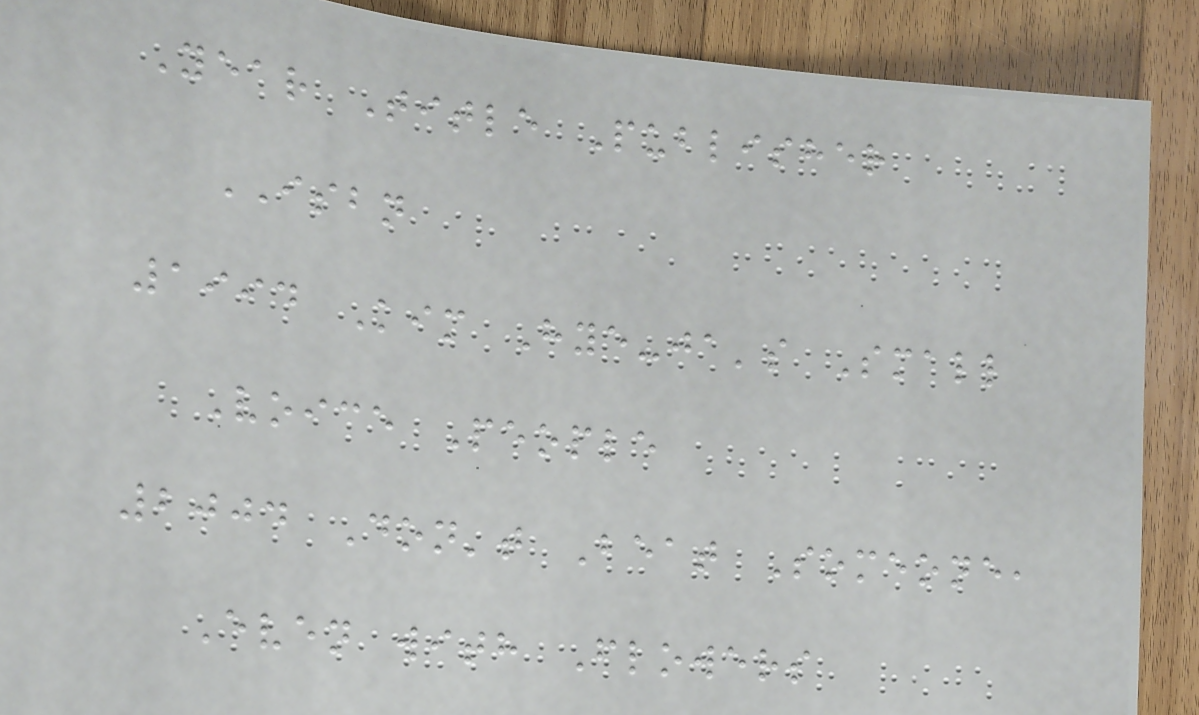Year Title Publisher
ISBN
1994 Kim Hye-ja's Small
Voice People
2004 Don't Beat Someone,
Even with Flowers
